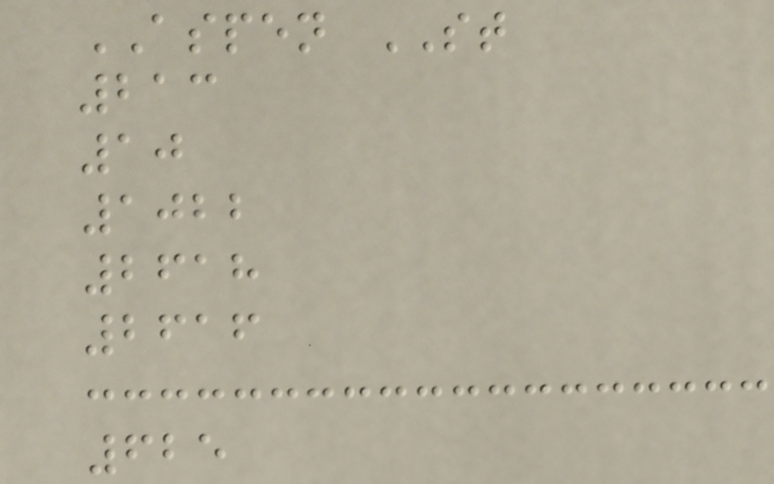ASPEN ST
213
10
1022
2618
2616
625
